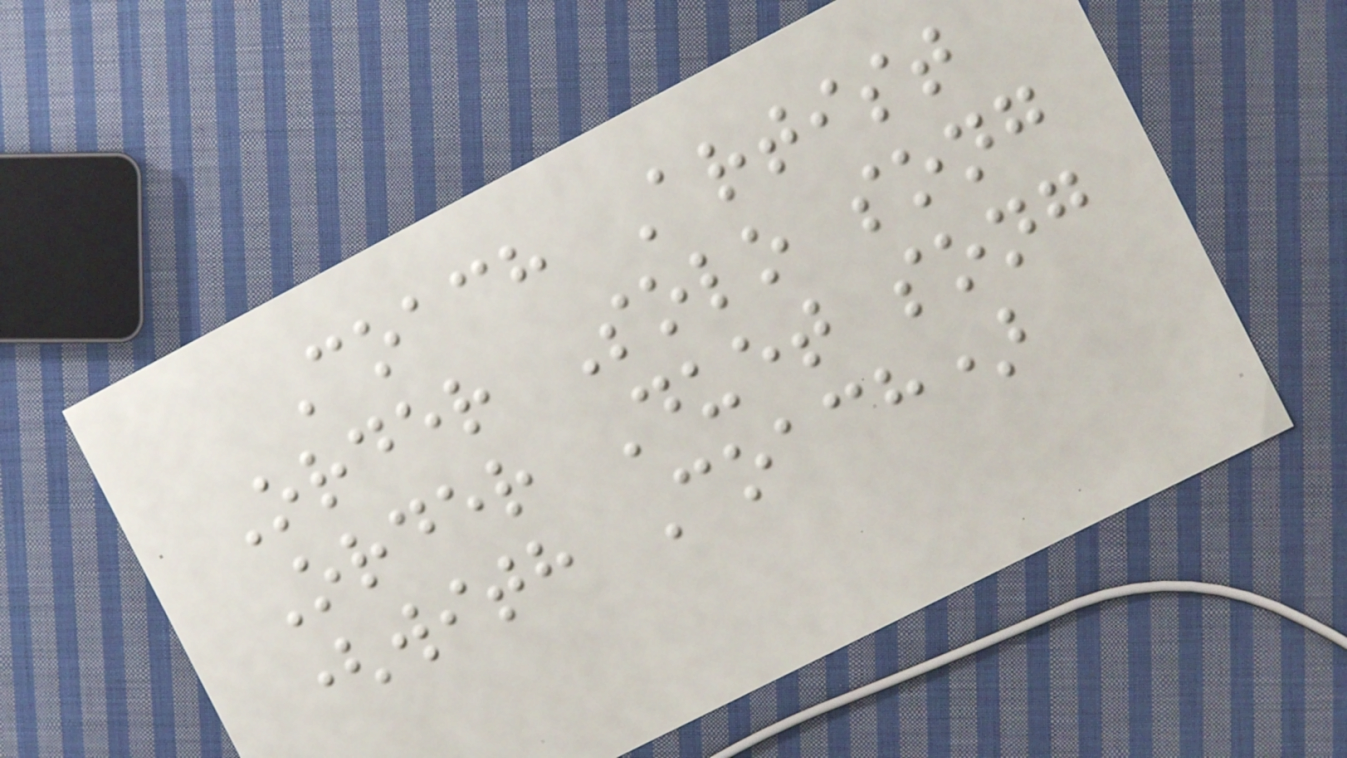Coach Artist
Order Solo song
Order Duet song
(with Coach)
